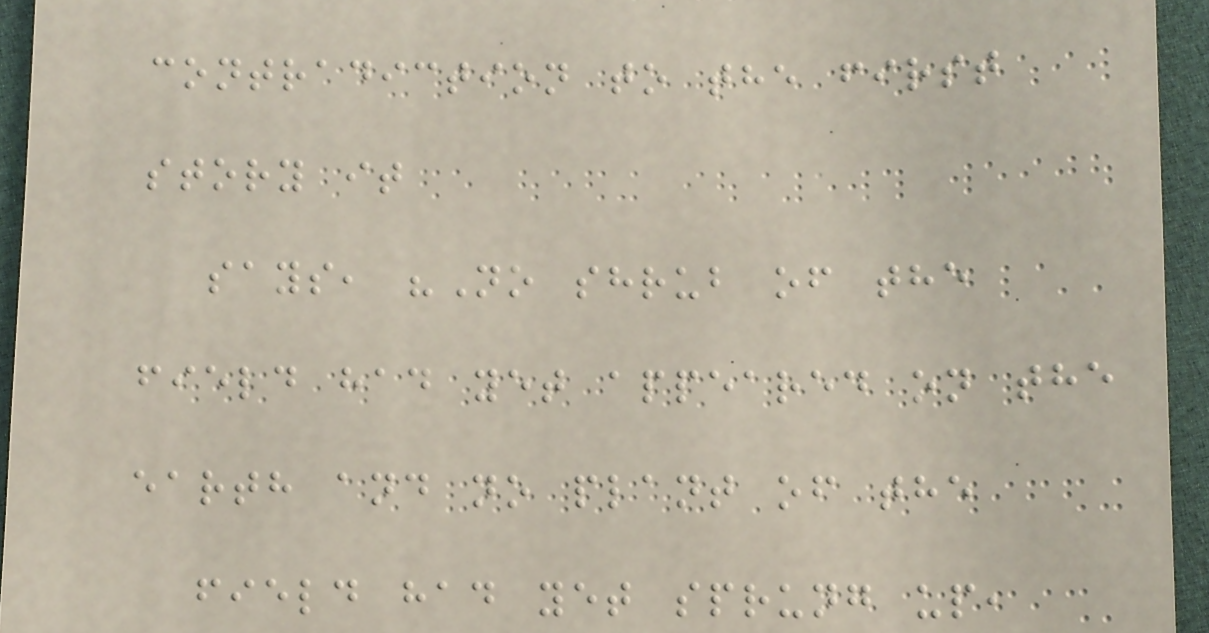contradiction to the first
story it
says, "No shrub of the
field had yet appeared on the
earth and no plant of the
field had yet sprung up,
